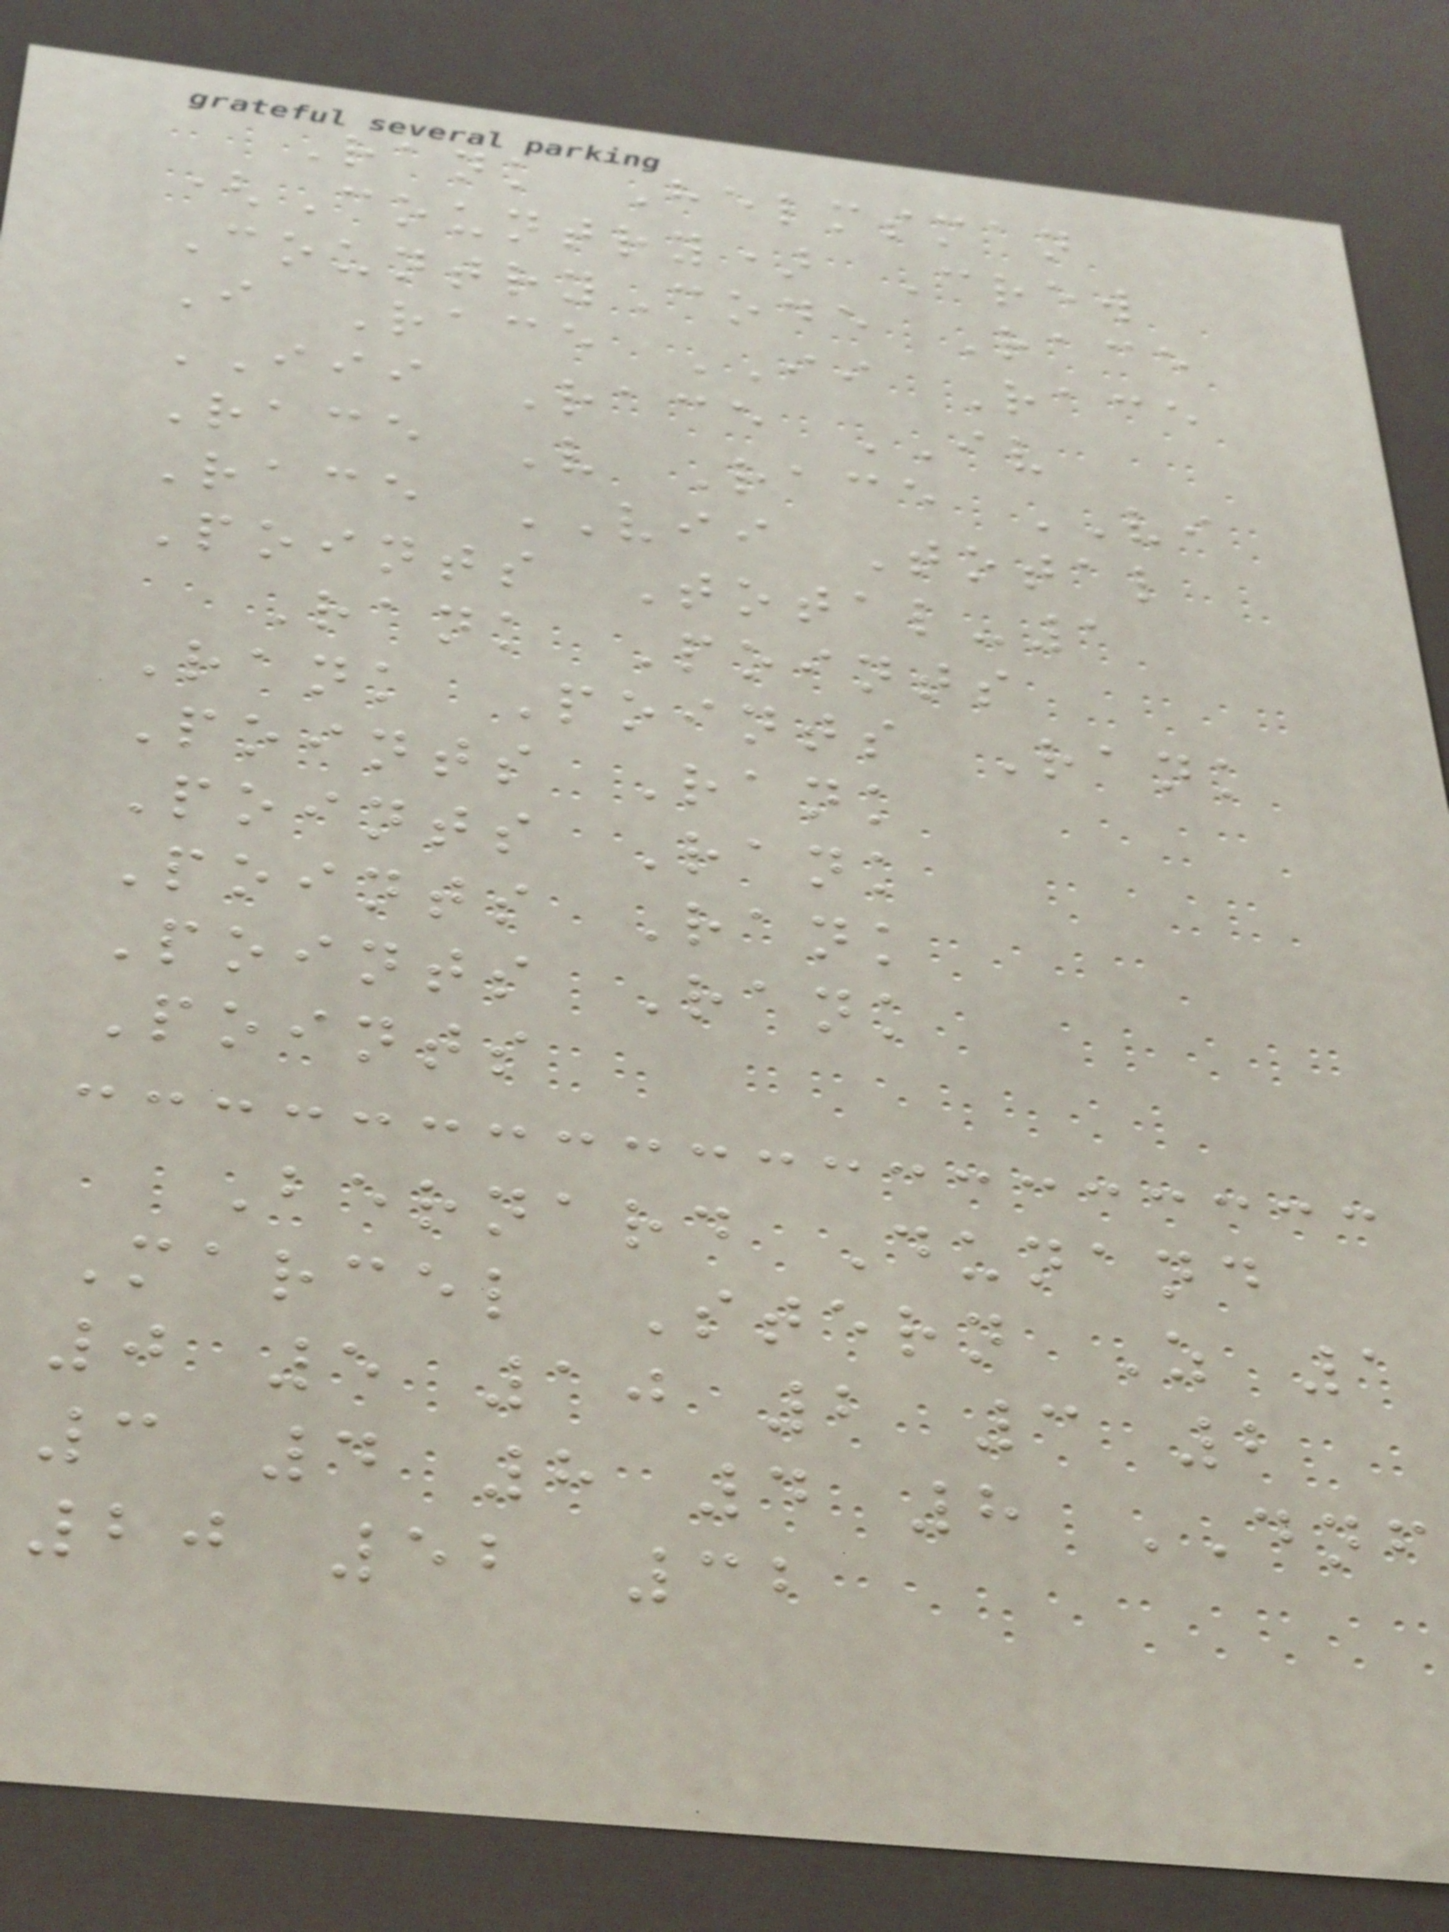Rank Helmsman
(Country) Crew
CountryCode Race
I Race II Race
III Race IV
Race V Race VI
Race VII Total
Points Total-1
Rank Points
Rank Points Rank
Points Rank
Points Rank
Points Rank
Points Rank
Points
Bernard Dunand
Marcel Stern Z 1
0 5 10 2 3 2
3 4 8 4 8 DNF
20 52 32
